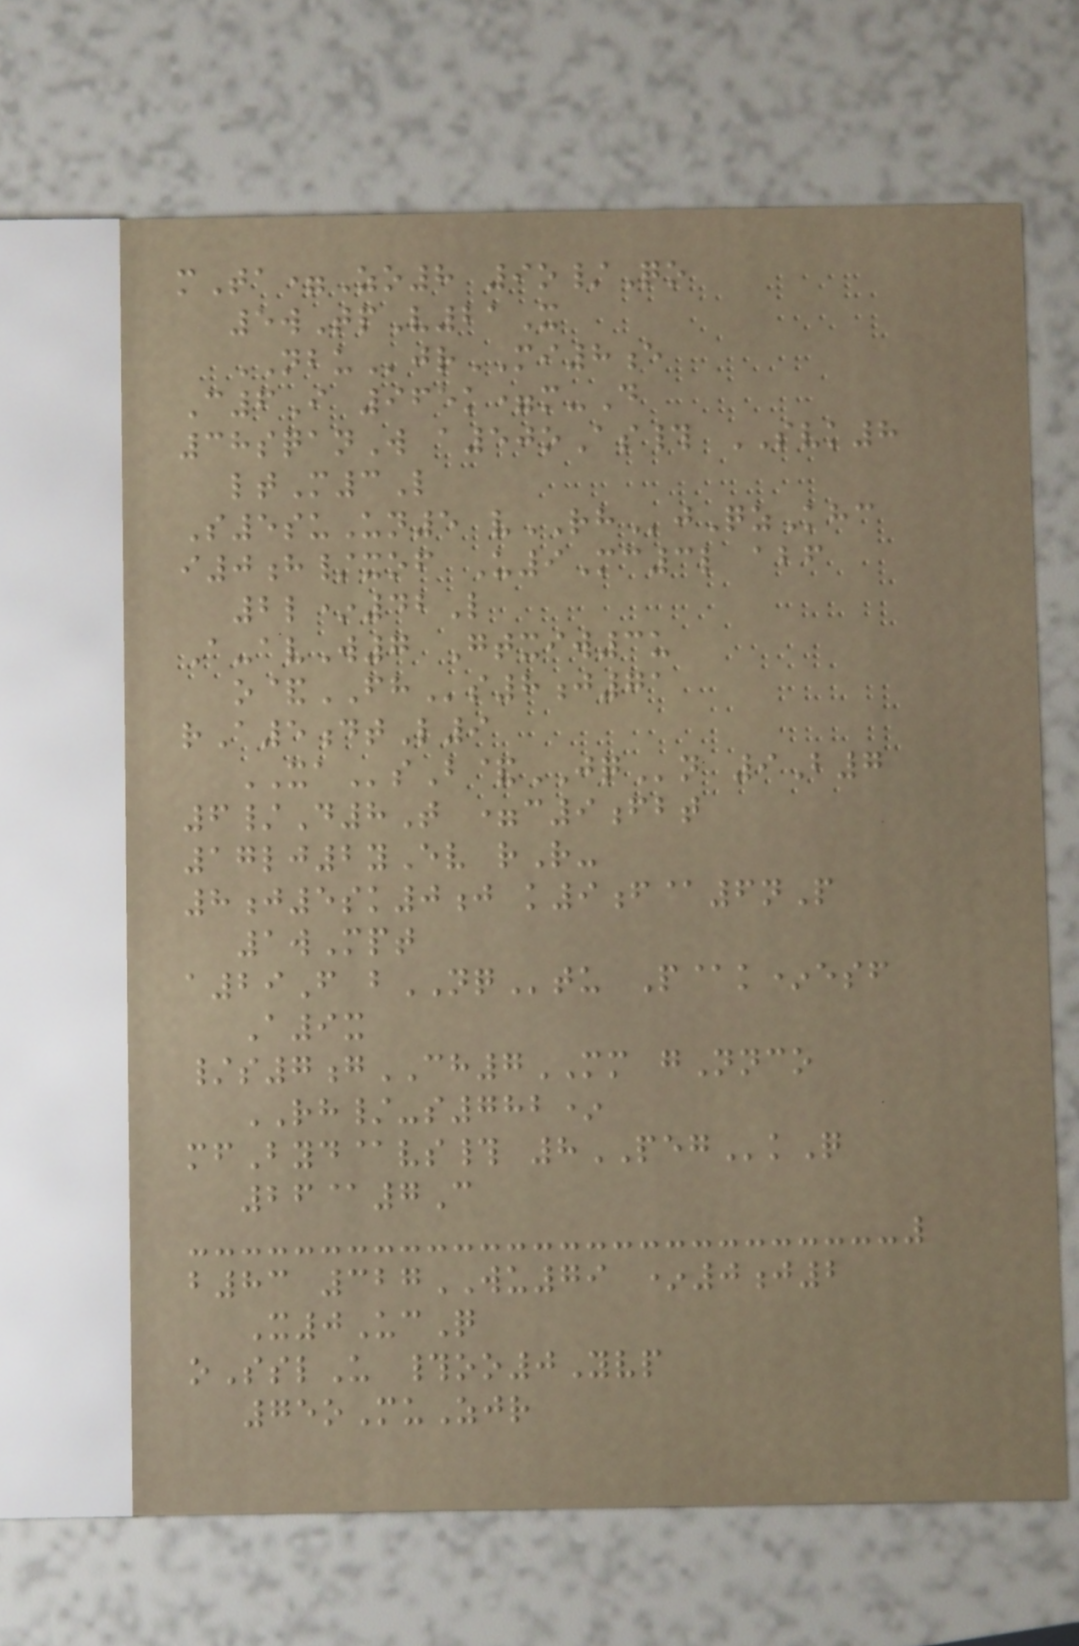mTa=Zo8 9o/Qo
5wTpV21X
NBUjrMI8e
C6I 965k=m-D
38sqanW a50oAs# SVK8
ltM3L
S5suUn5 vRHjQzKhc
i0h/xof U9Mc3l abf
2l*42L
A-avW7 Gtxiw3u
o&FHs8j71
rA5dtL9
XAsB&JQn 9B7
6/D8T =c9fbt
17lj2yEv rR-
8j5sk0j k9f@6nP
1wMpt
a29F bNQtu P@k*esf
A9x
/s7gCH7MM gNnco
RH/-s782*
mfByd@vs# 8PEGkQ
26@7C
b83 327WU79 *0j2
X0UcQ
oSslU #oo0Yvp
75oMuZjr
